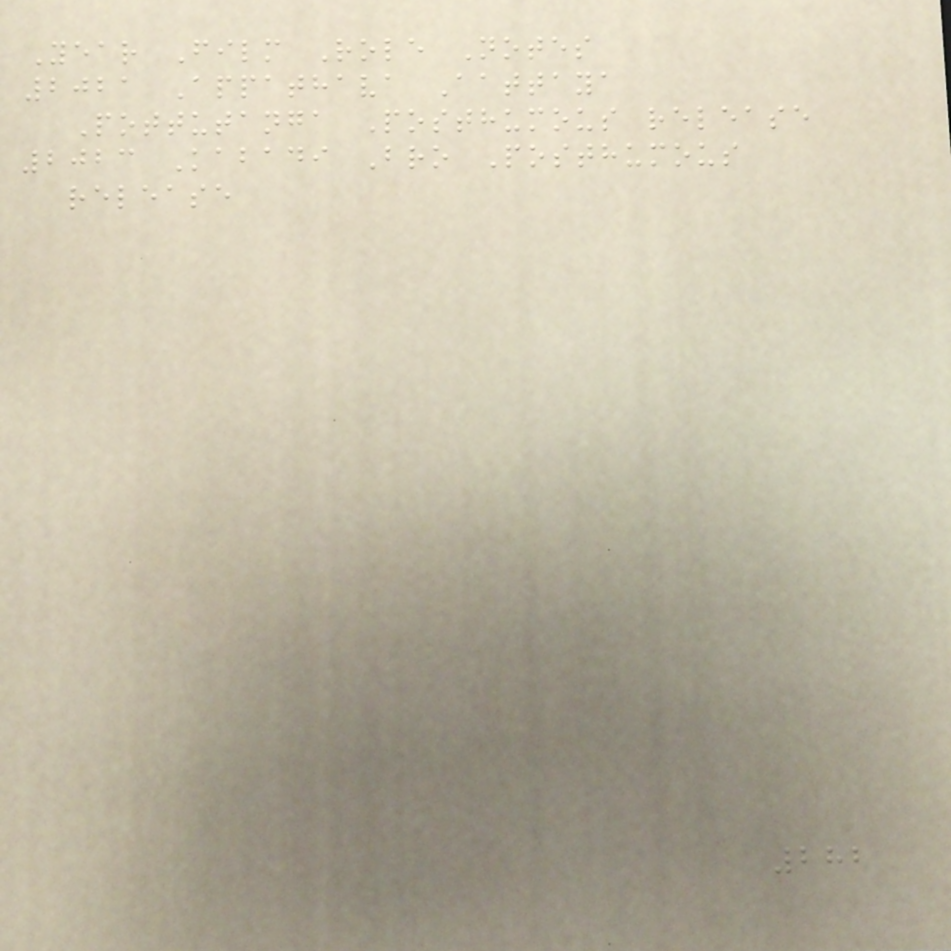Year Film Role Notes
2021 Appathava Aattaya
Pottutanga Posthumous release
2023 Kabadi Bro Posthumous
release
282
